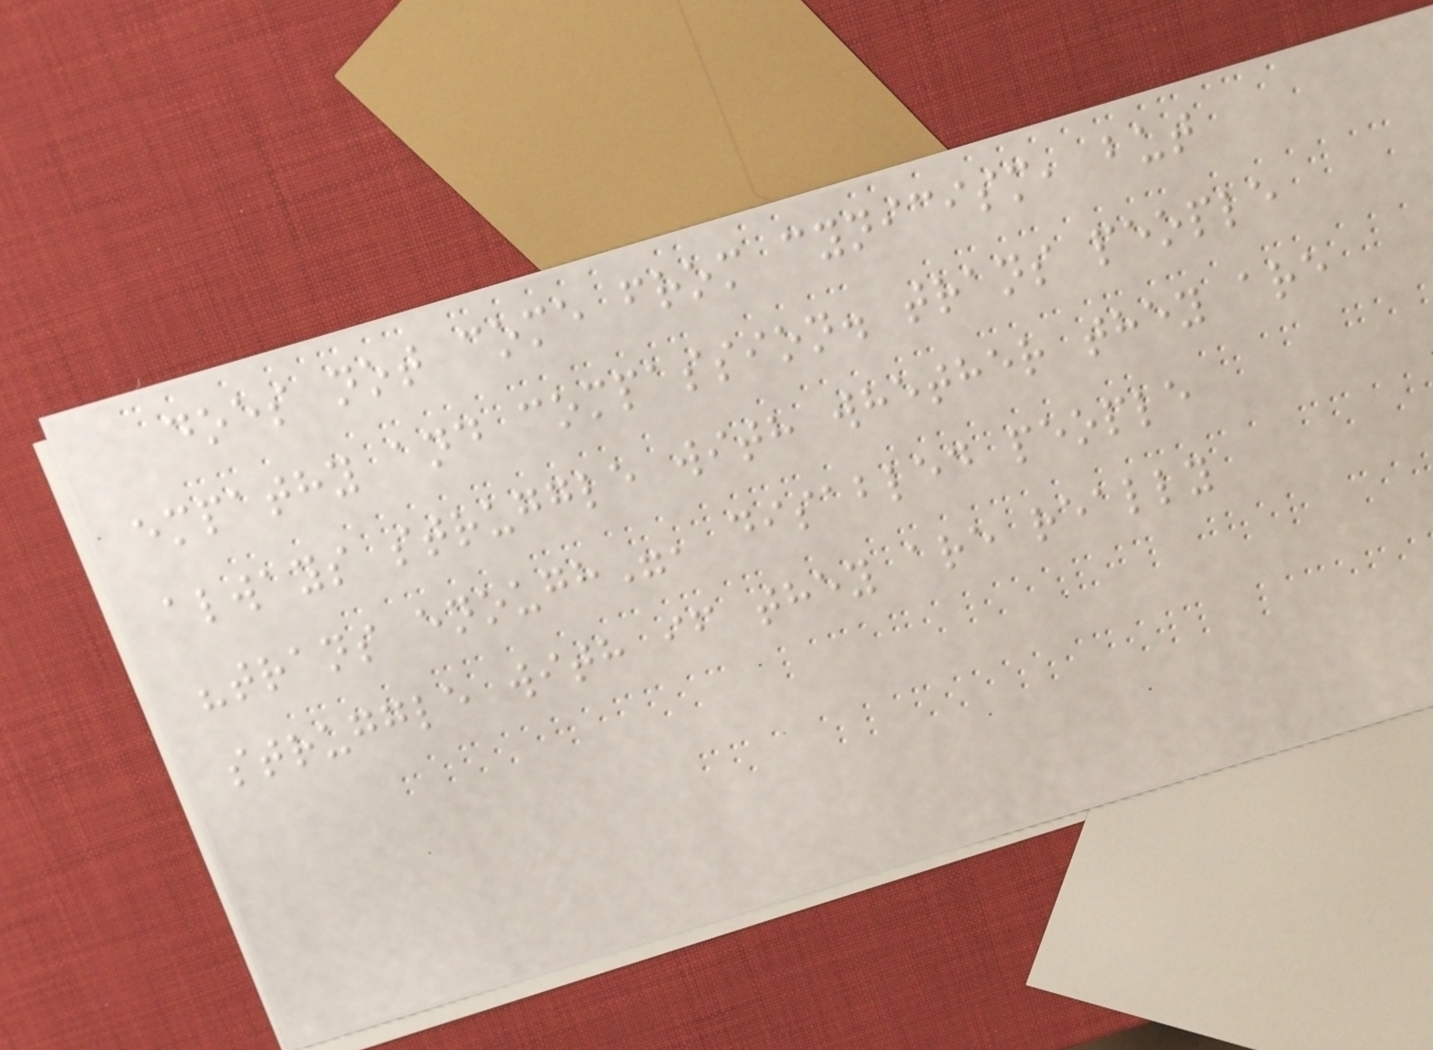does not come from cynicism, but
empathy and compassion. trans people
always struggle with whether they are
"trans enough", disabled people
struggle with if they are really
